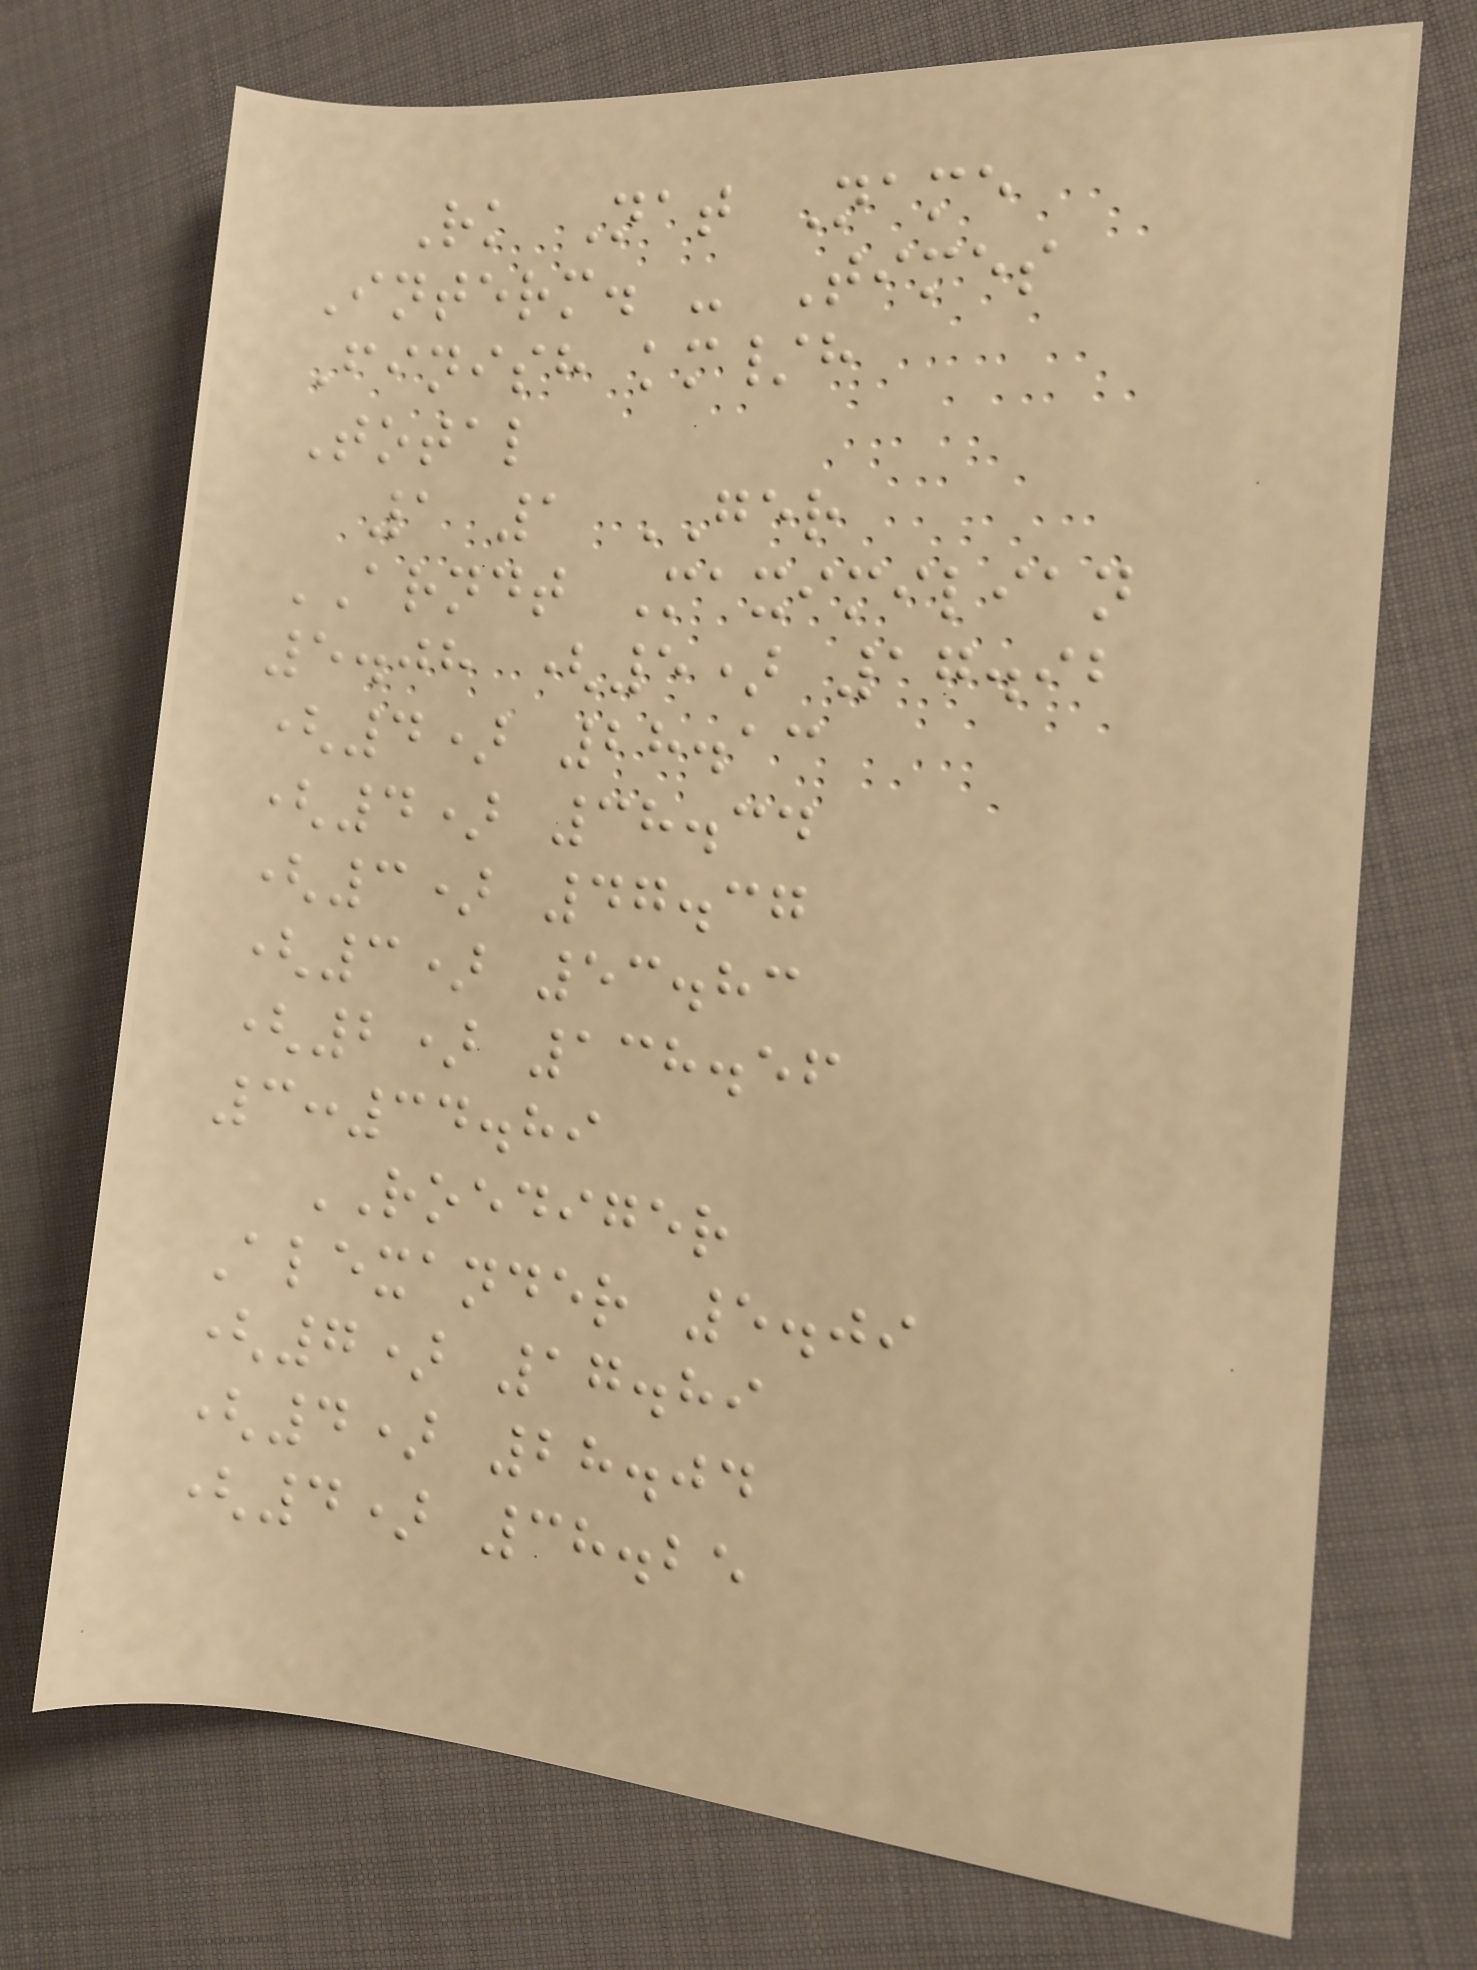Rk Nat Name
Interm. - Times
Finish km/h
Total
1 1 GER
ARNDT Maximilian
5.08 (5) 17.92
(4) 28.13
(4) 38.34
(3) 47.37
(3) 53.83
(2) 138.56
3:34.89
ROEDIGER
Alexander 5.09
(7) 17.89
(4) 28.04
(4) 38.25
